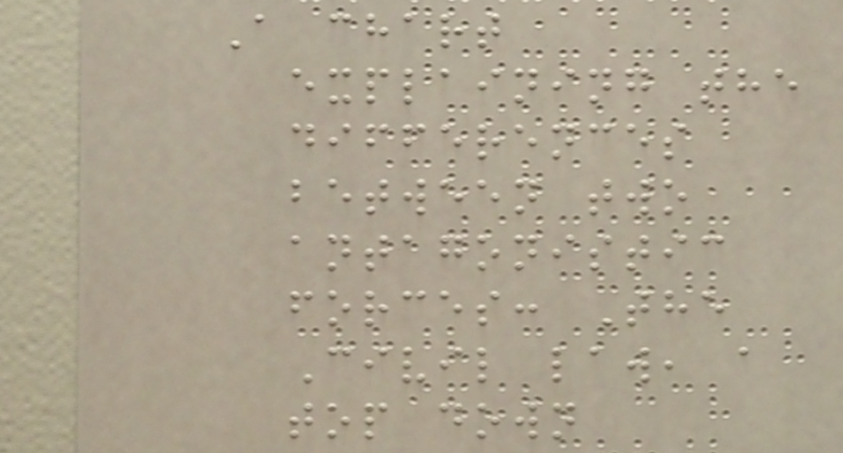A chart
explaining the
differences
between two
antagonistic
forces: The
Civil law, a
top down
